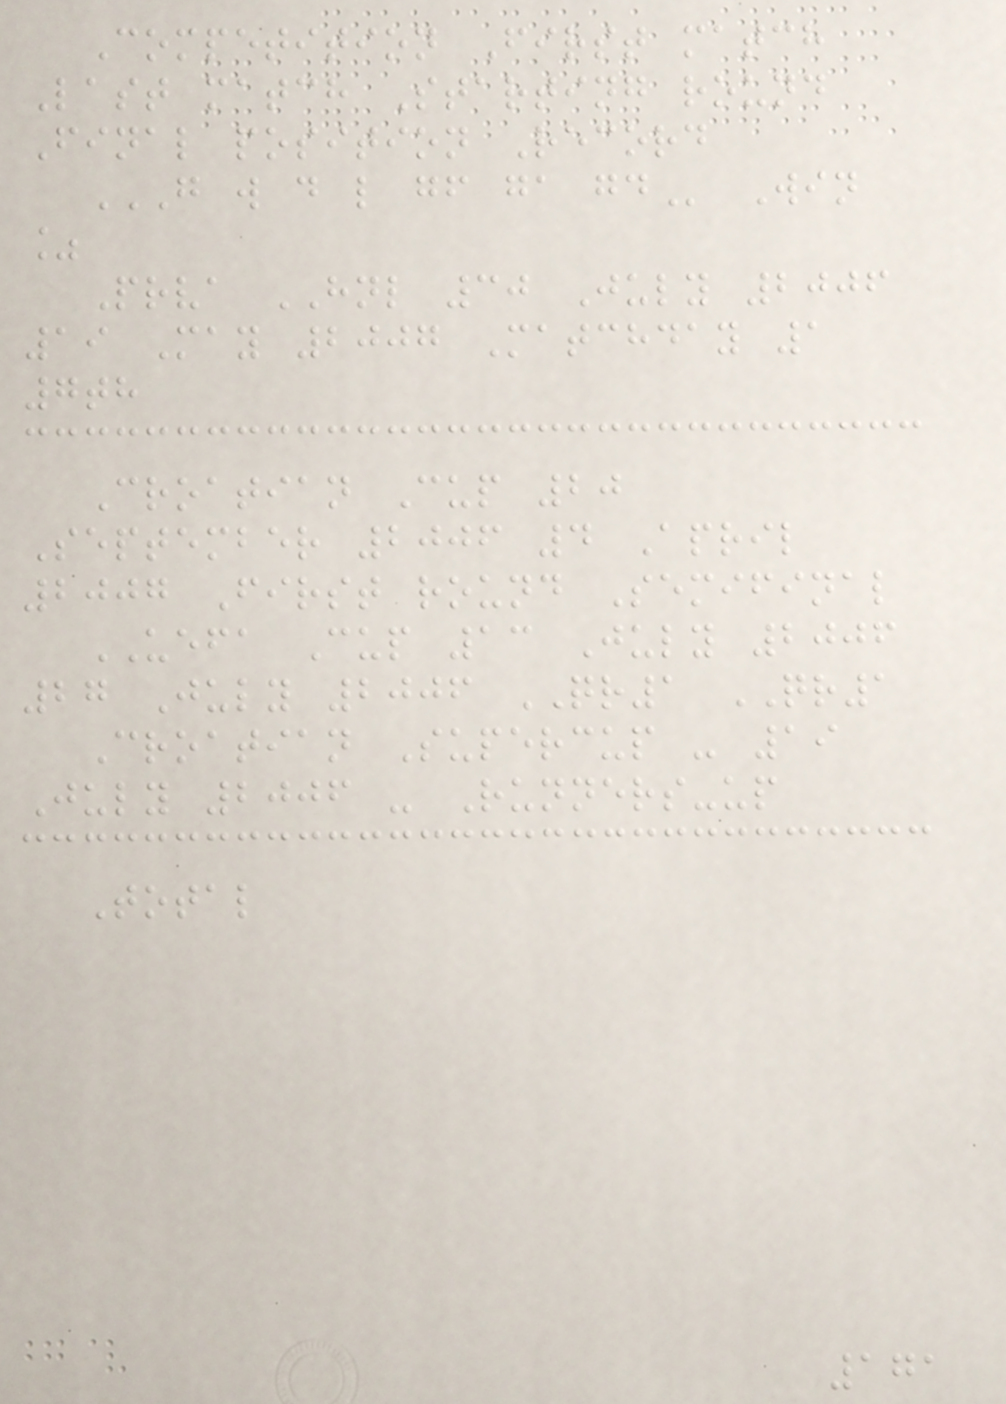Competition First match
Last match Starting round
Final position Record
G W D L GF GA GD Win
%
Prva HNL 30 July 2006
19 May 2007 Matchday 1
7th
Croatian Cup 20
September 2006 4 April
2007 First round Semifinal
UEFA Cup 13 July 2006
27 July 2006 QR1 QR1
Croatian Supercup - 19
July 2006 - Runners-up
Total
171
